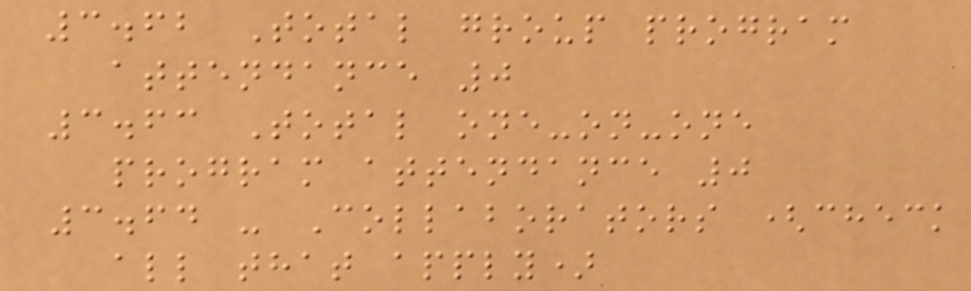3.62 Total group program
attendance 0
3.63 Total one-on-one
program attendance 0
3.64 - Collaborators (check
all that apply)
